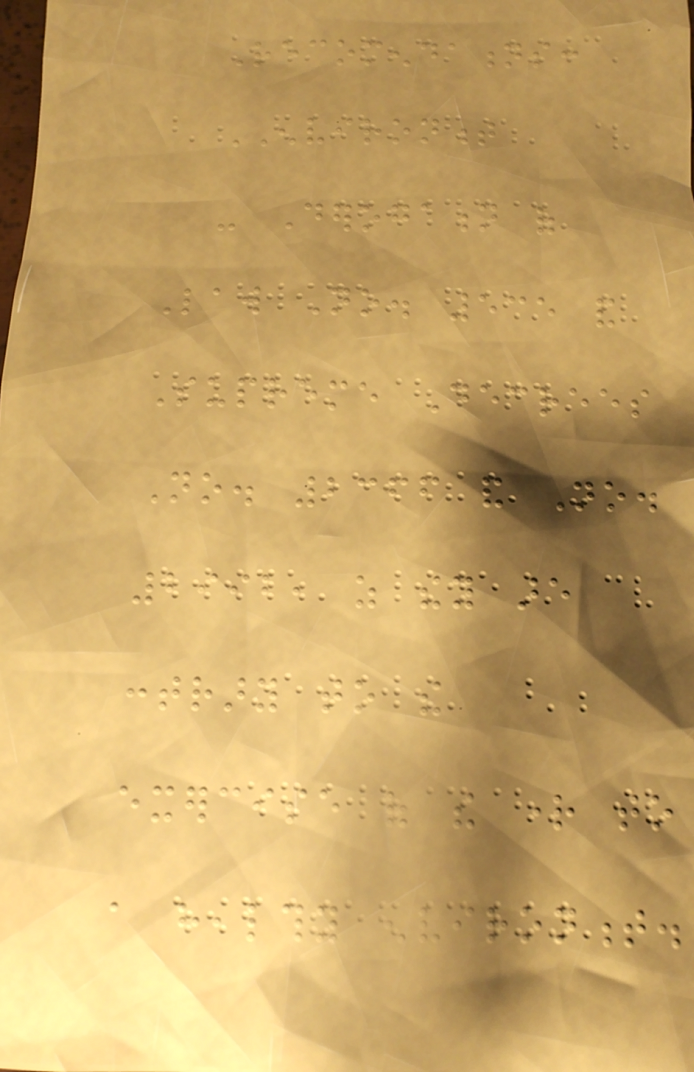Recomendations:
ENVIRONMENT
- Derogation of
Law No. 535 and
Supreme Decrees
No. 2366 and No.
2992, as they are
contrary to the
exercise of the right to
a healthy environment.
